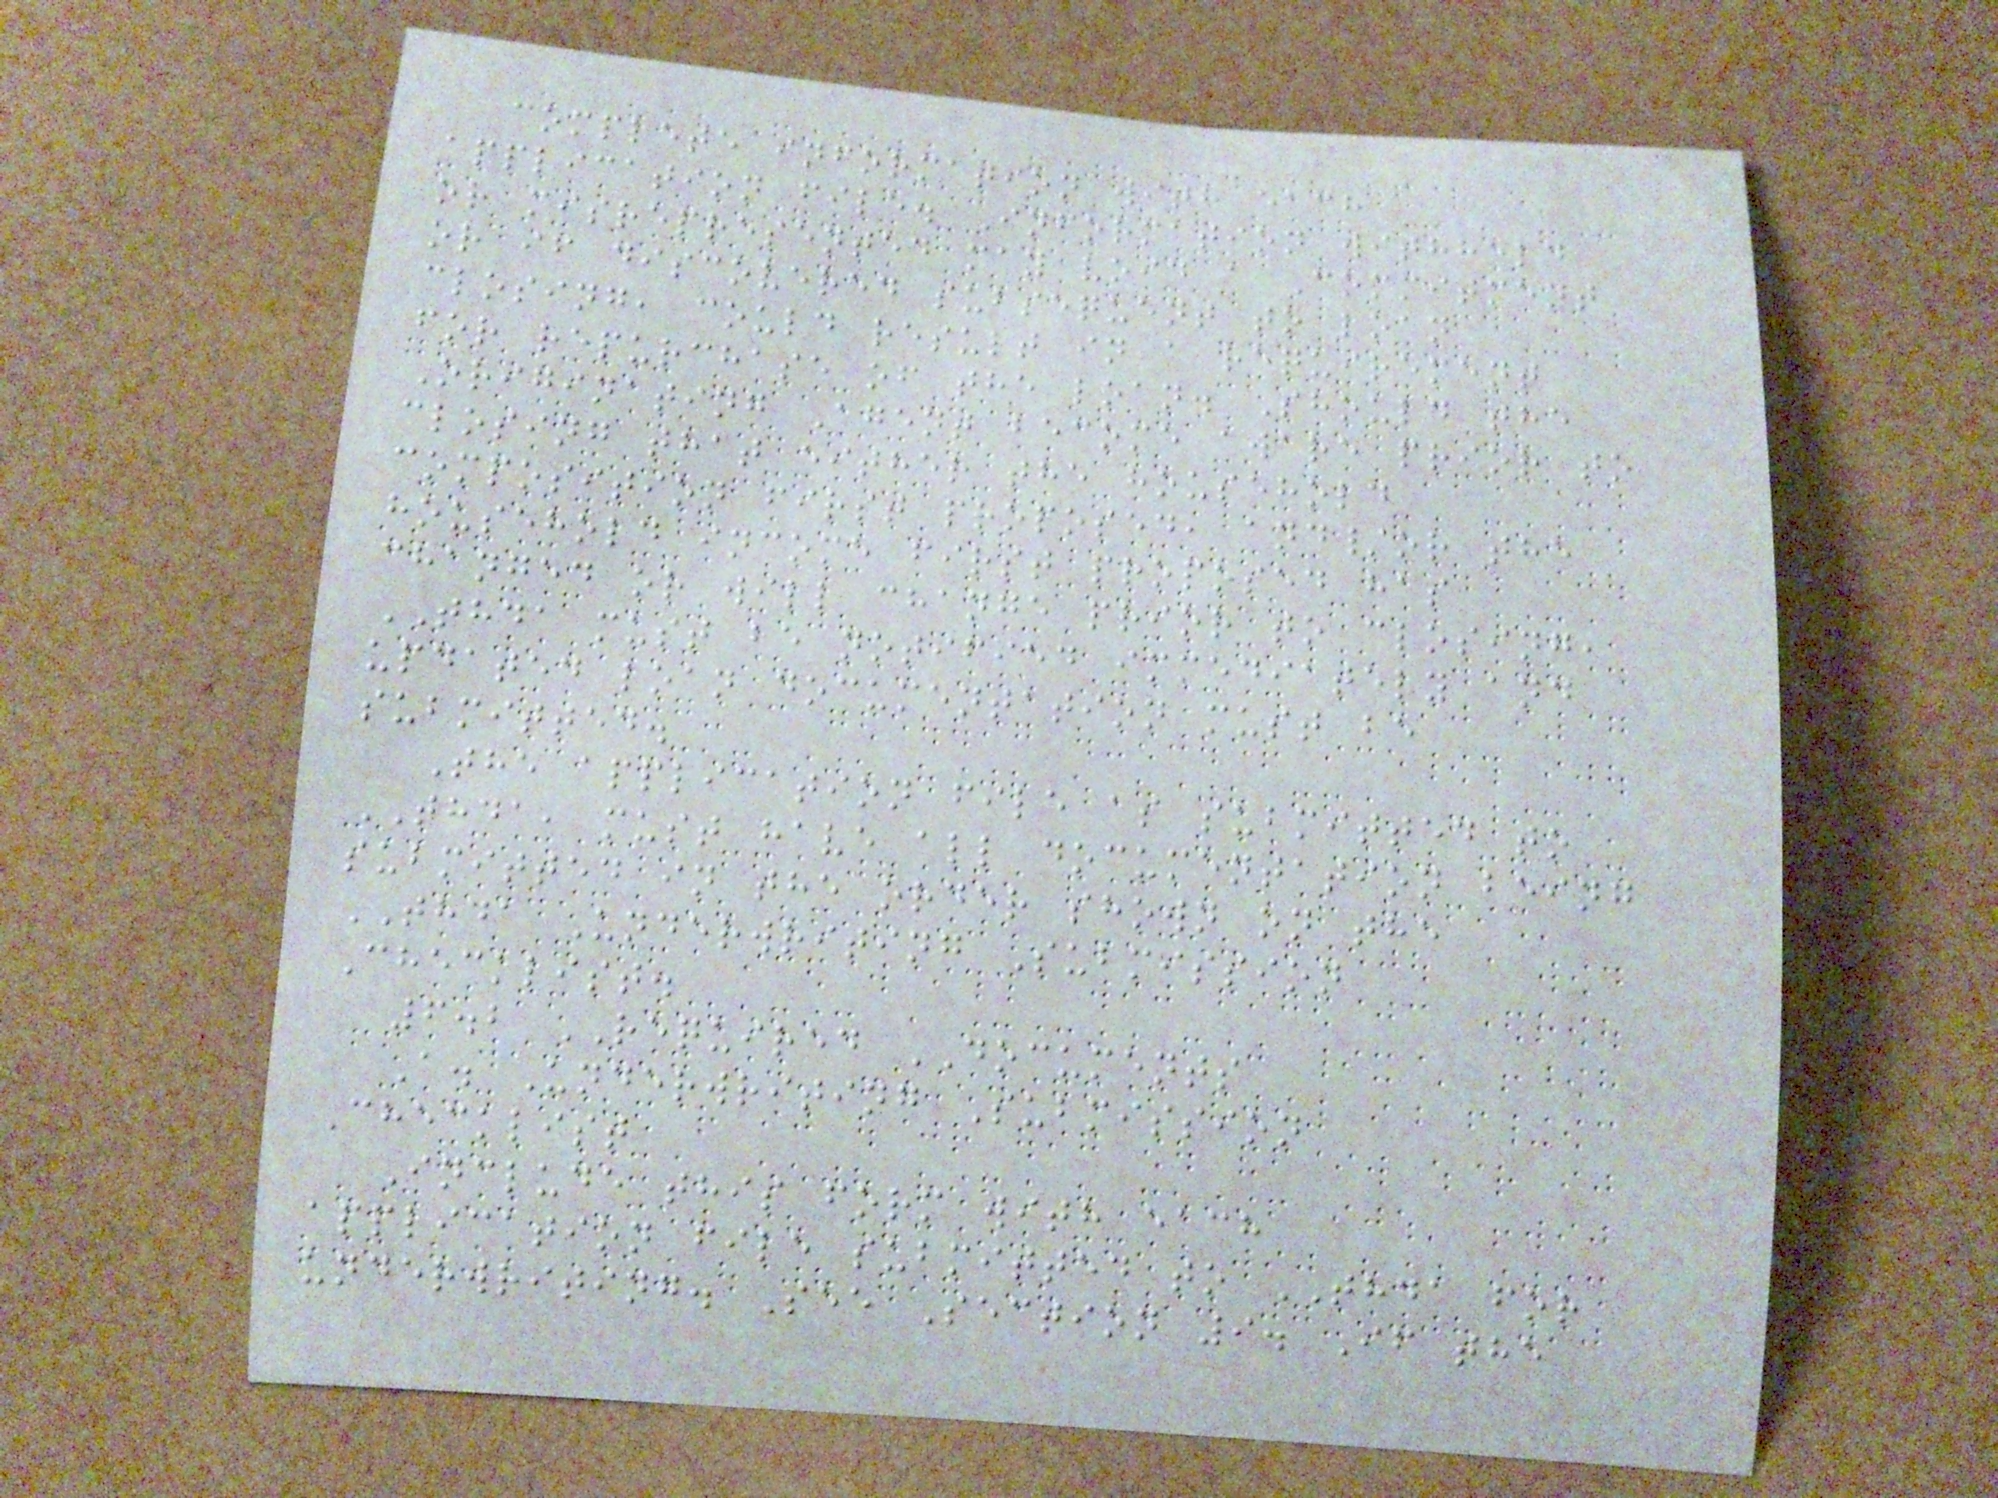complete information with each
application file. Information withheld
or misrepresented may void a Commitment
or if discovered subsequent to loan
closing, could result in a requirement
for repurchase of the loan. Should the
Originating Agent become aware prior to
closing that either the household
composition first proposed, and/or the
household income first proposed has
changed or will change prior to closing,
THDA must be notified immediately and
updated loan documentation must be
submitted.
The application file as submitted to
THDA, must have all documentation being
submitted in the order shown on the
THDA Underwriting Submission
Checklist.
6.2 REQUIRED DOCUMENTS
A. Underwriting Submission
Checklist
Include this form with each
application file submitted to THDA for
underwriting. See Section 9. If the
